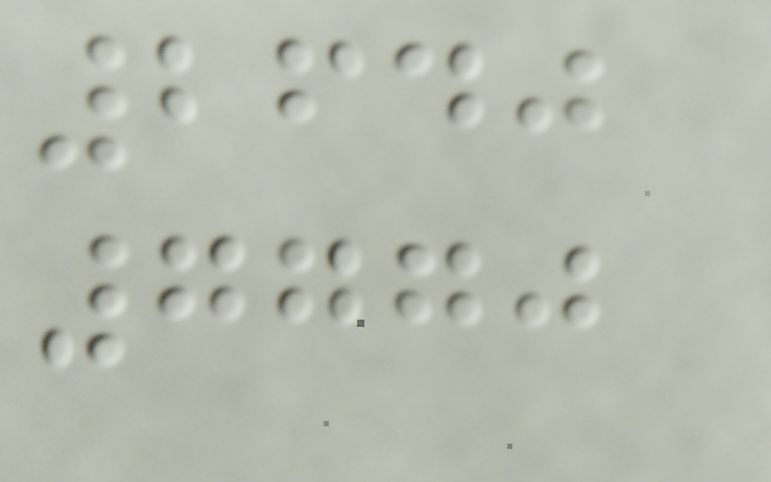2640
7770
